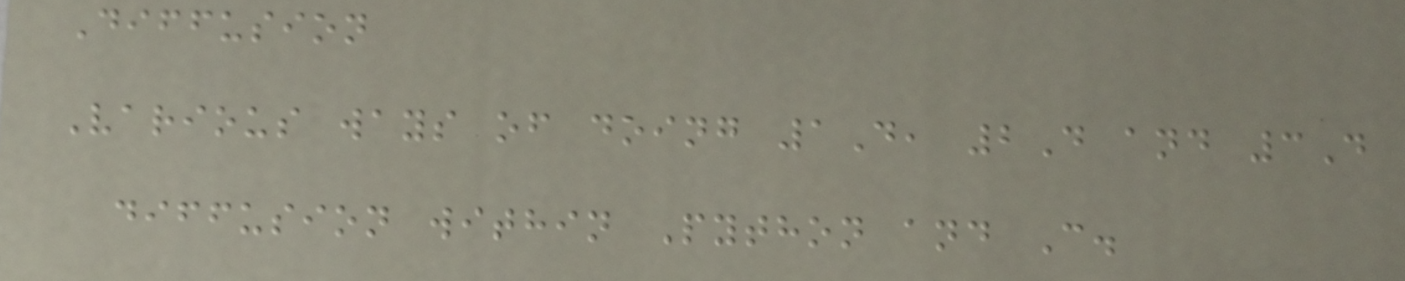Diffusion
Various ways of doing 1D, 2D and 3D
diffusion within Python and C.
